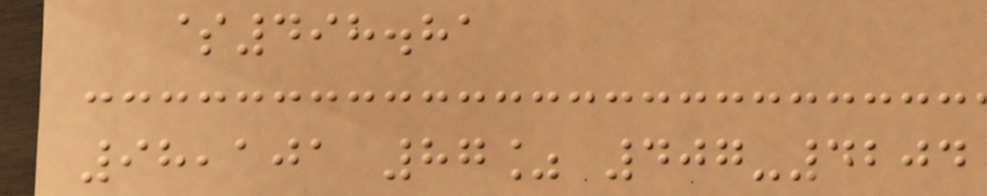$498.81
98,101 87% 407-4204
